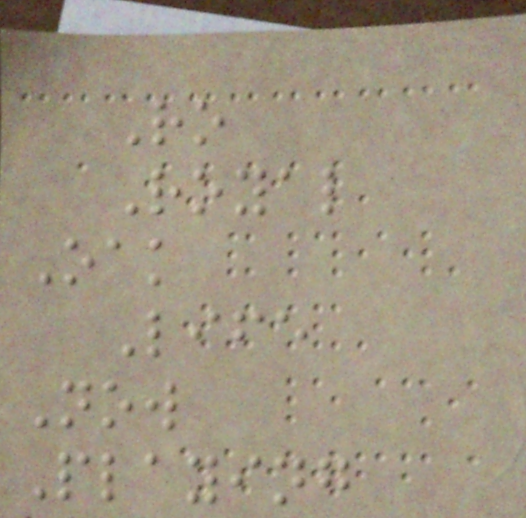Ro
Royal
Oak
Life
Now
Playing
